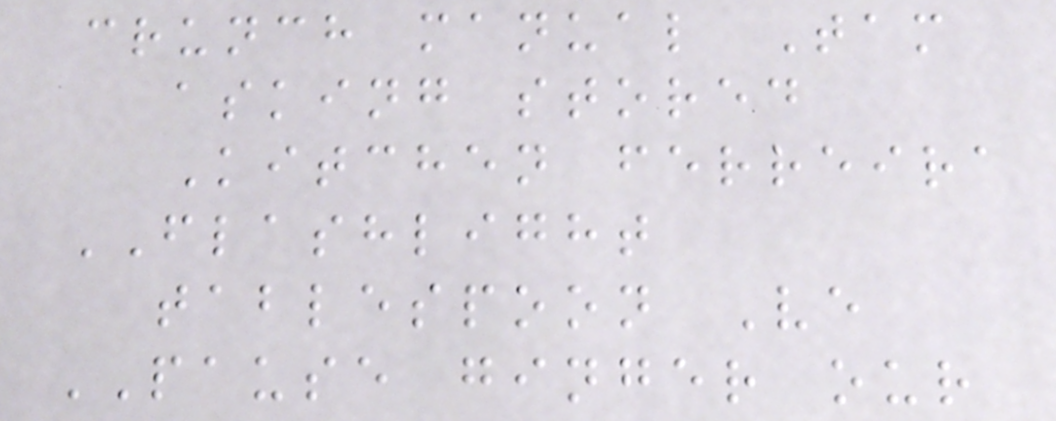crunch manual Tam
asking stored
Kitchen ferreira
FLASHLIGHT
tablespoon Ve
PAUSE ginger our
